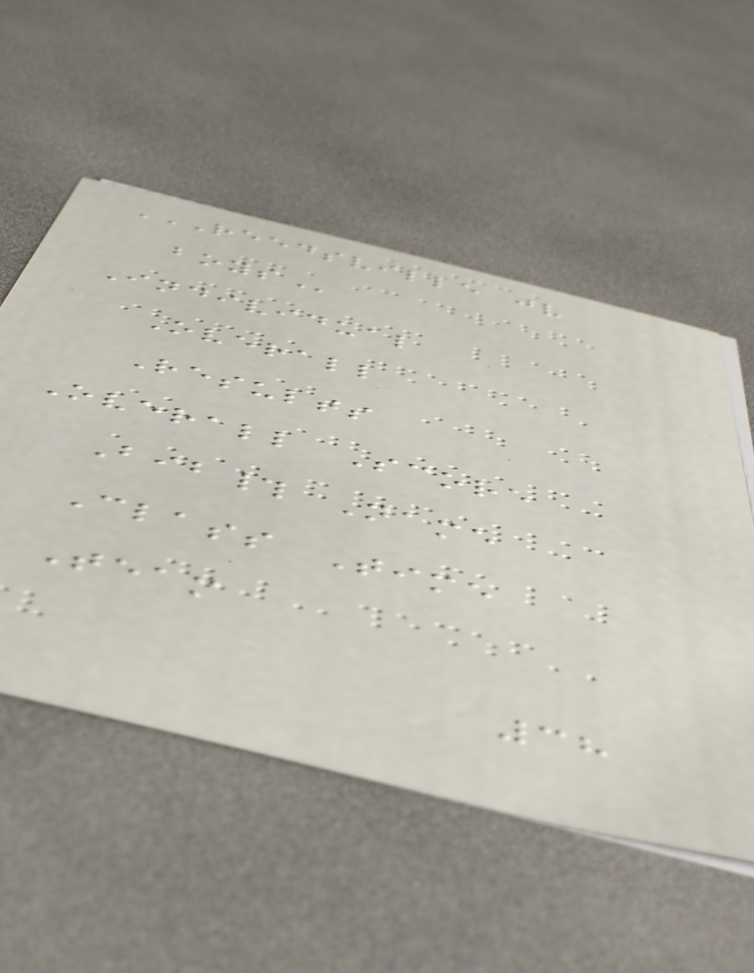REEDSVILLE JV
BOYS
Individual
Overall
Results
Overall Score
Bib# Name
Class Time
Team
38
